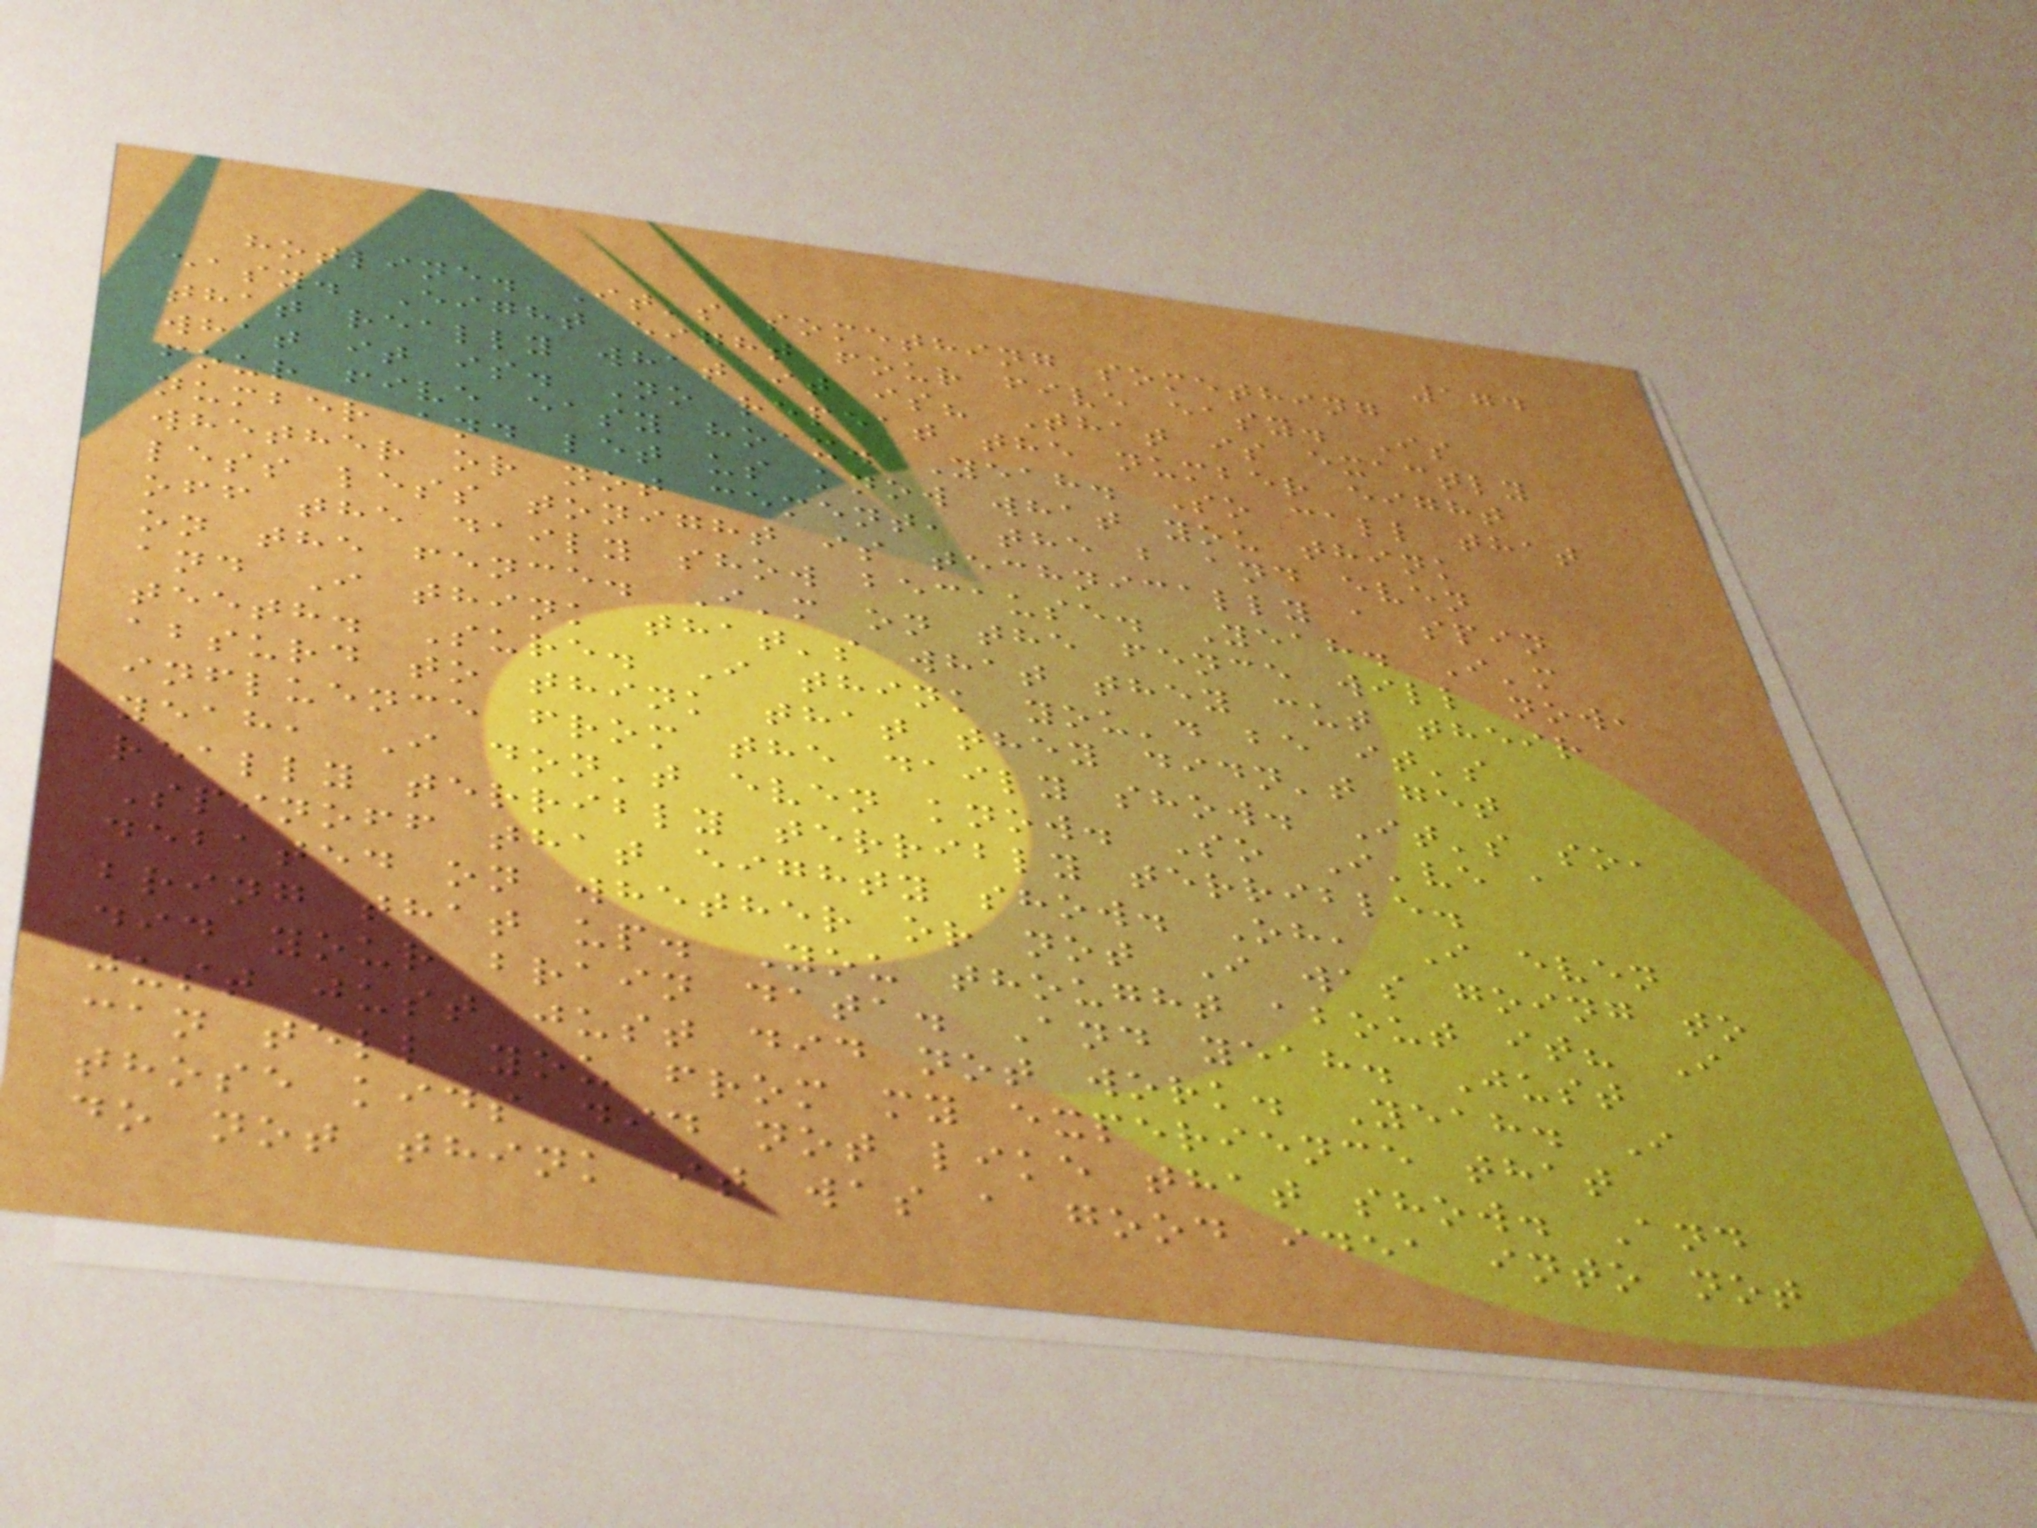174
hotline. It's something something
easy. Eight eight four five easy. Is
that really what it is? That is exactly
what it is. No repeat the number eight
four five easy hoax. Yeah. So call that
number and let us know what you think
whether or not cement, the b and even
less less tonight is technically a spin
off the daily show because. Yeah. I'm
on the fence. I'm on the fence will now,
and I think that's what they cut their
teeth. Sure. I think you'd be it's
absurd to think that they didn't get
influence from the daily show. It's so,
yeah, I don't even know. So I've a
really terribly terribly terrible.
Spinoff that eighty show. Oh, I even
debated on whether or not I was going to
bring that up. You thought about it? I
did your brain data. And yeah. Just
just just just did not work. Yeah. I
can tell you from my experience that
those kids did not like that show. And
do not think it was a good idea into not
